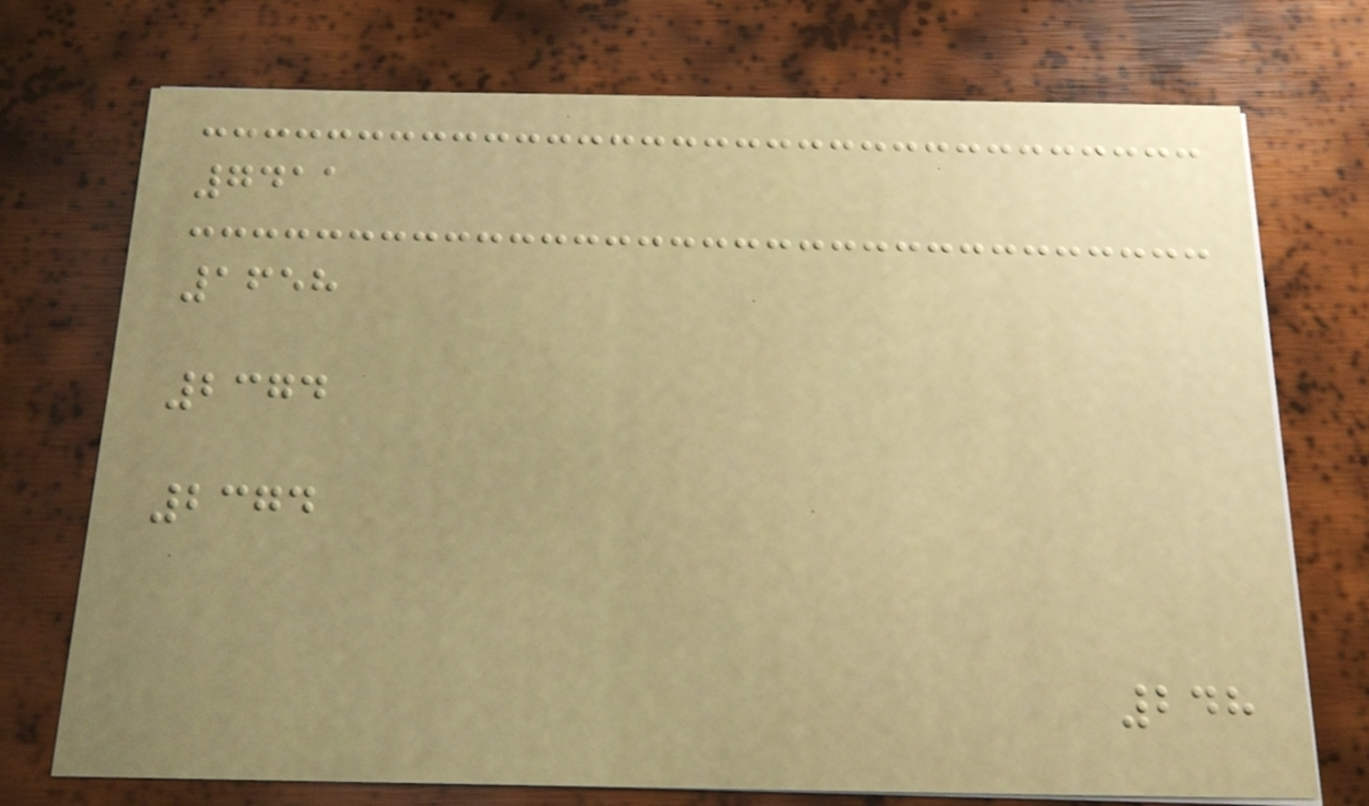7411
1658
2374
2374
248
